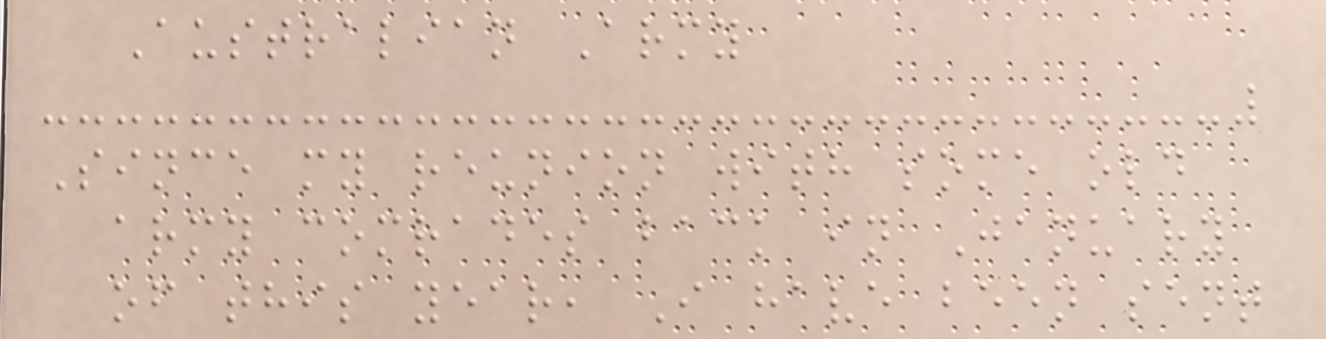Australian Army
Since my reunion with some old
army comrades back in January
of this year, I have been sent
